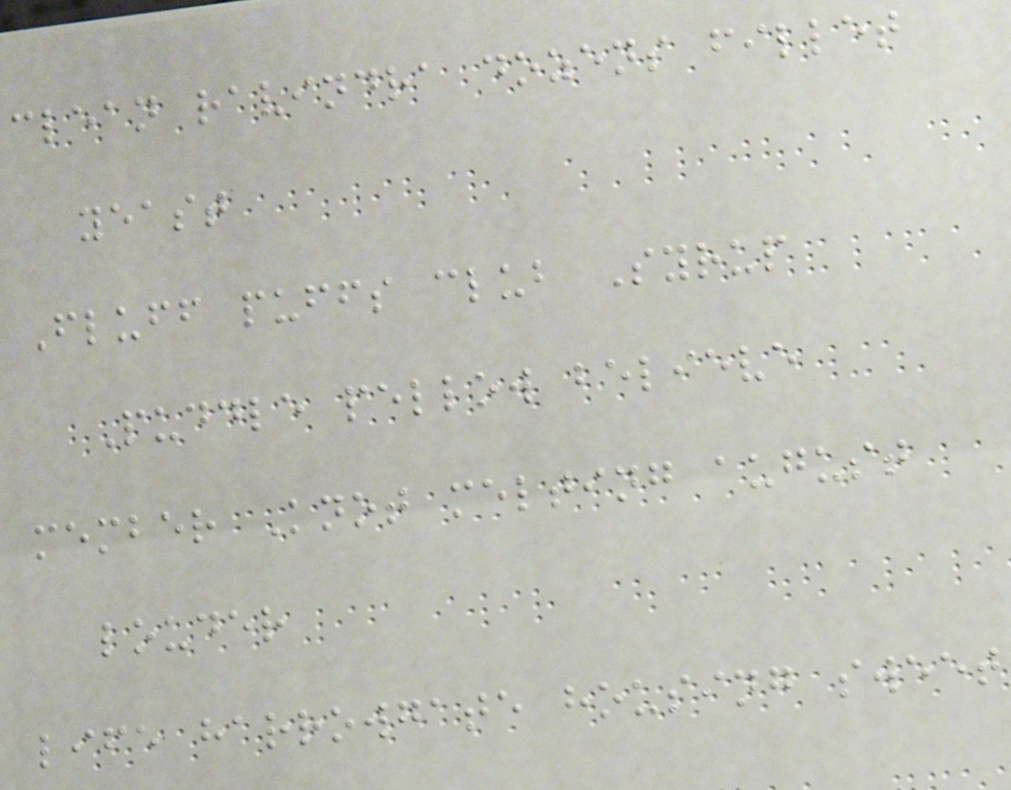clean ravindra dozens fillet
yeast
Fluff puffs club Syrup
Puddle pellow believe
member Knot melting august
louder
life harrowgate housing sweet
